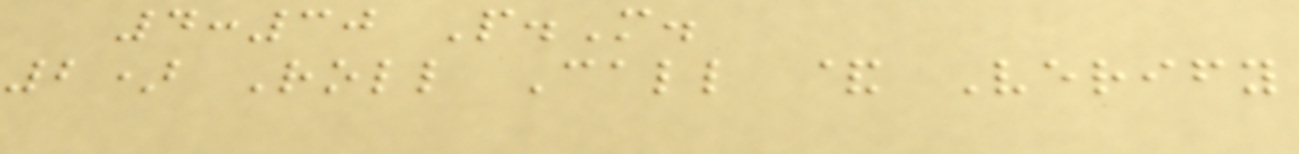4:30 P.M.
2) Roll Call & Verify
